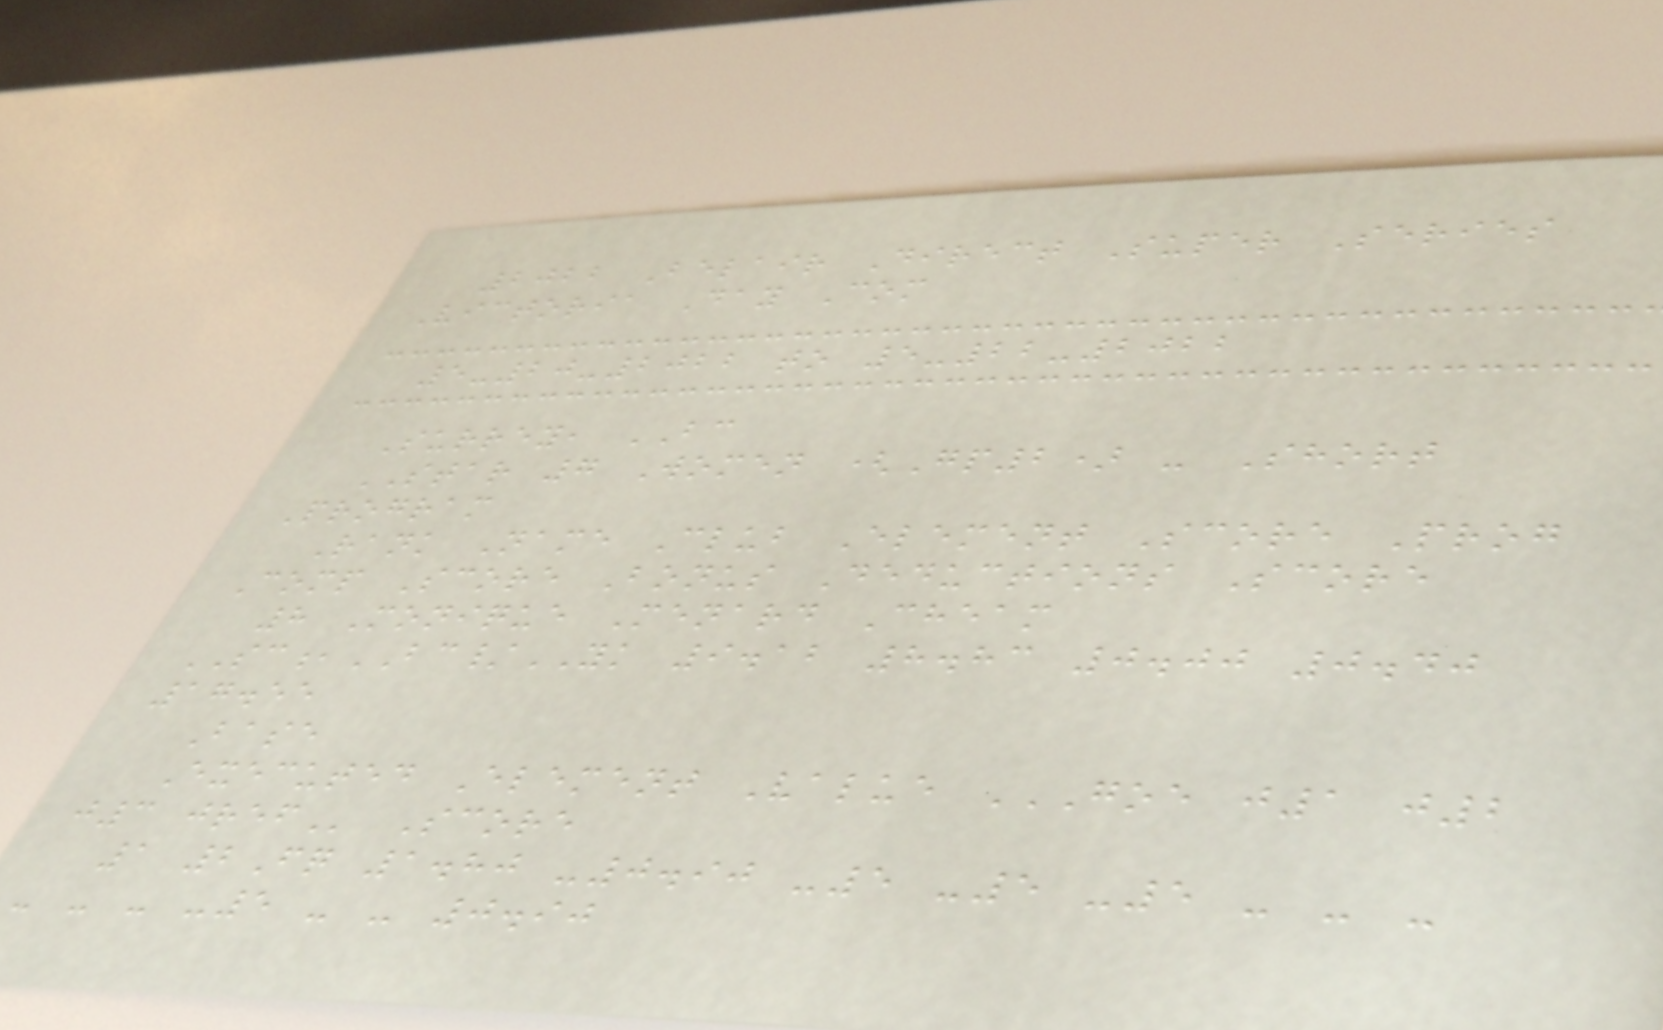2022 Belair Direct Super Series
Victoria Day Com
5-20-2022 to 5-22-2022
Surrey, BC
STAR 7 Women (Gp2) - Short
Program
Rank Name Club Element Score Prog
Comp Score Bonus Deductions Score
8 Monique Menard Cheam
SC,BC/YK 9.12 8.83 0.00 0.40
17.55
Base
Executed Element Value GOE J1 J2
J3 JREF Score
1 2Fq 1.80 -0.90 -5 -5 -5 - - -
- - - -5 - - 0.90
